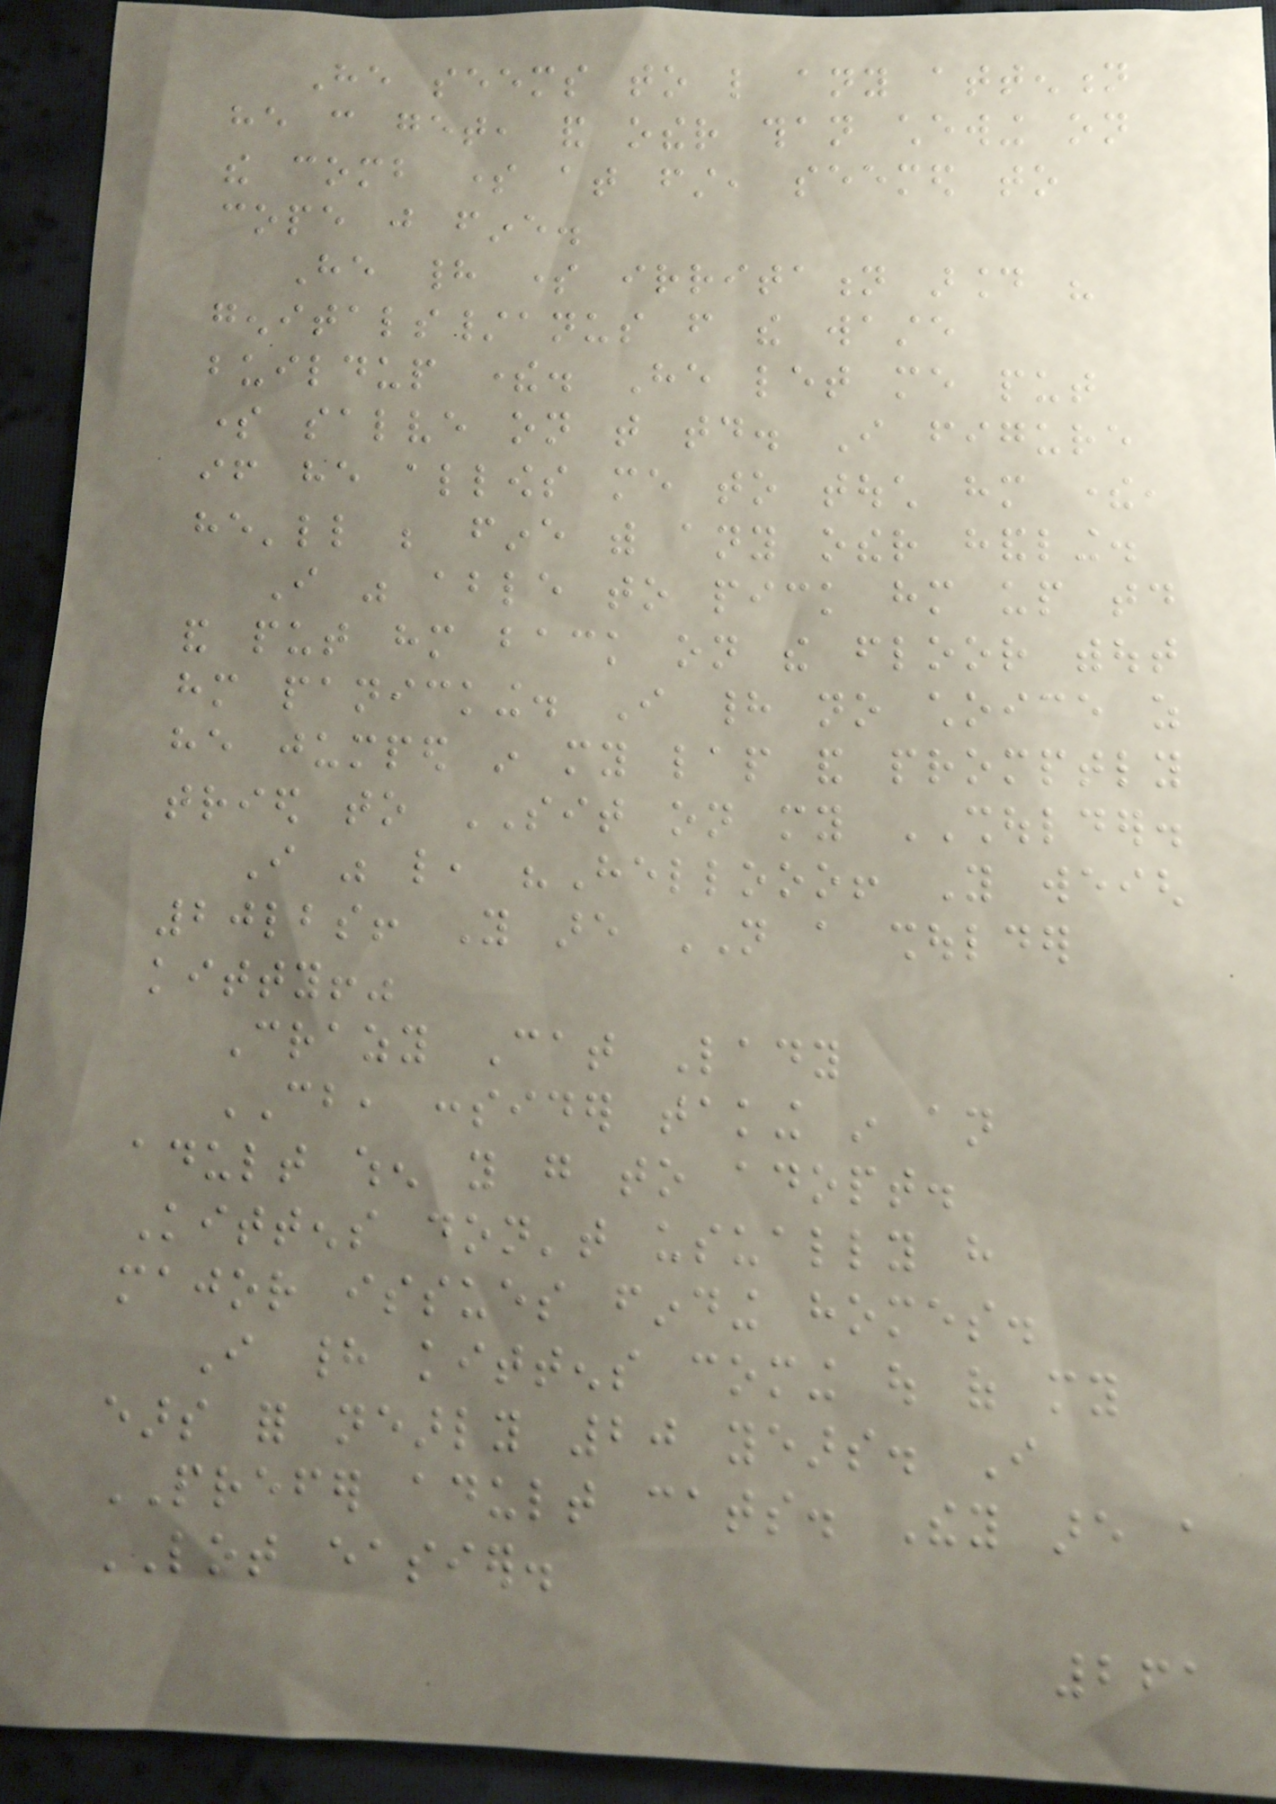He seems to like any attention
he can get, and other than chewing on
the comb some at first, seemed to
cope just fine.
He had some irritation around his
genitals/anus from the waste
buildup there. He let me put
some salve on that today. I figure
if he allows me to touch him there,
he'll be fine with any other handling.
I was able to pick him up today
and put him back on the floor without
him panicking. I had no choice as
he jumped in my lap and promptly
tried to SIT on my SHOULDER.
I was like, "Hellooo! You weigh
20lbs! You are NOT a shoulder
kitty!"
Crazy Cat Lady
CB, consider taking in an
adult when you go to adopt.
Kittens don't usually have
major issues finding homes.
I had kittens coming out of my
ears for nearly 20 years. I
PREFER adult cats. They are a
LOT easier.
261
